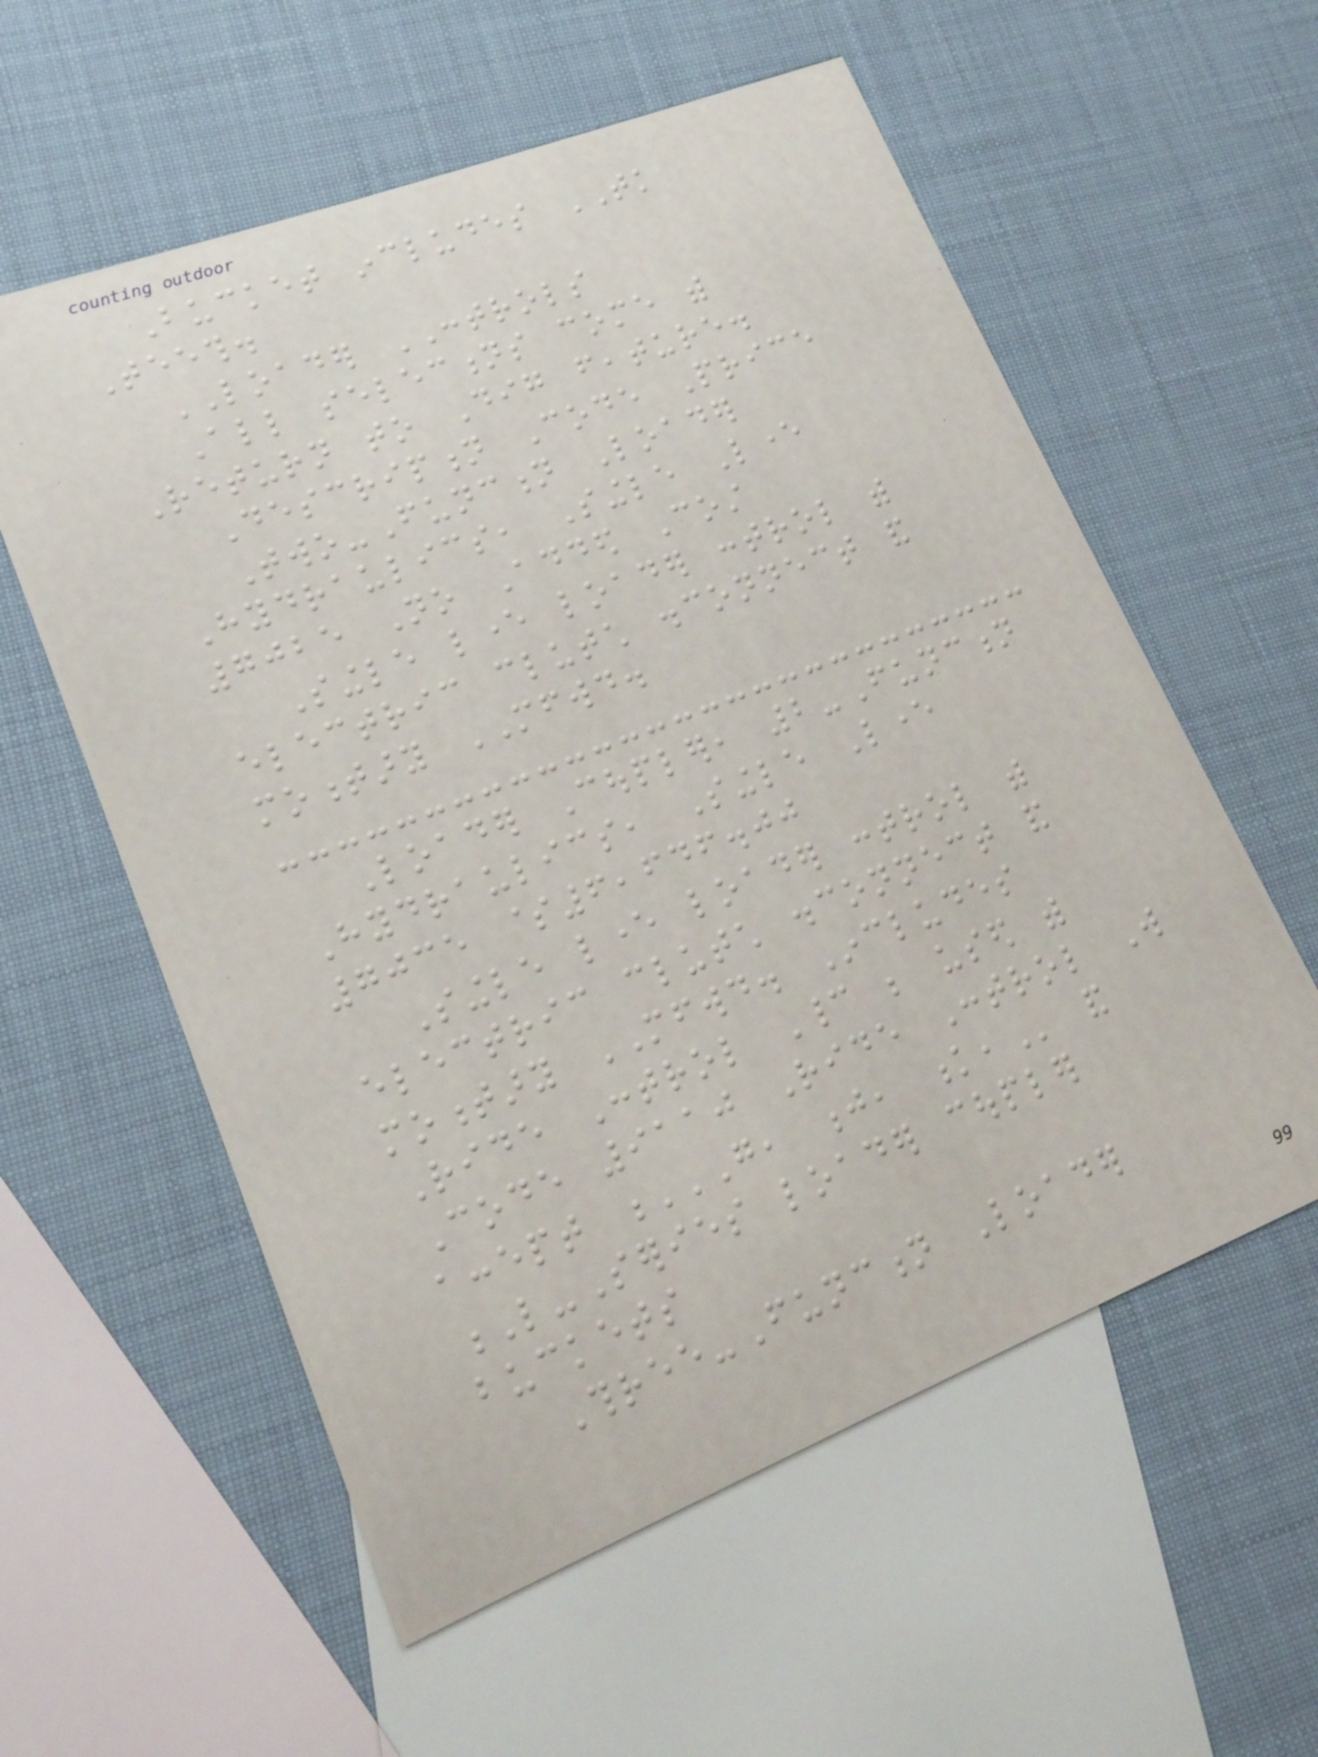Bucket includes TK
Teeth.
LOADER CONTROLS
All selections come with
Return to Dig feature.
Description Code Price
Two-Function Loader
Hydraulics, Single Lever
7025 No Added Cost
Single lever loader control with
electric clutch disconnect and
momentary MFWD.
Loader Coupler, 2-Function
Hydraulics, Single Lever
7035 $6,646.00
Single lever loader control with
electric clutch disconnect and
momentary MFWD. Includes
Ride Control Cannot be used with
Code 9110 Ride Control Will
accept G, J, K, and
L-Series loader coupler
buckets
Three-Function Loader
